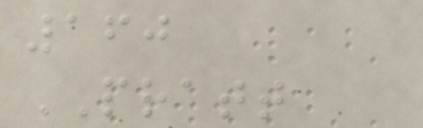160
PRATT
